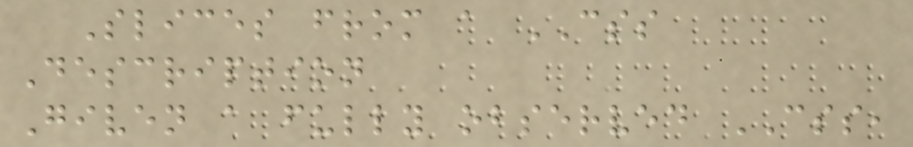Slices from a CSS
Description
Given a fully observed CSS,
